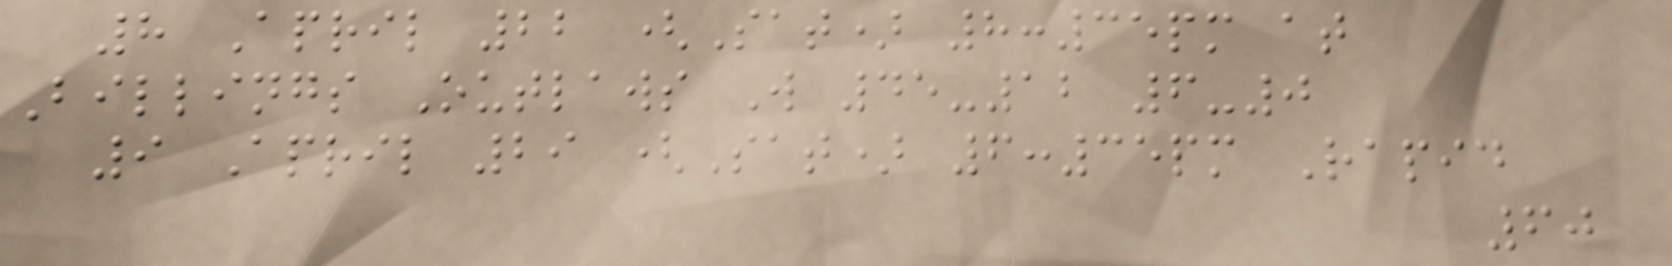8 April 22 (Sat) 8:35pm at
Billings Outlaws W 45-12 6-0
9 April 29 (Sat) 6:35pm Rapid
60
